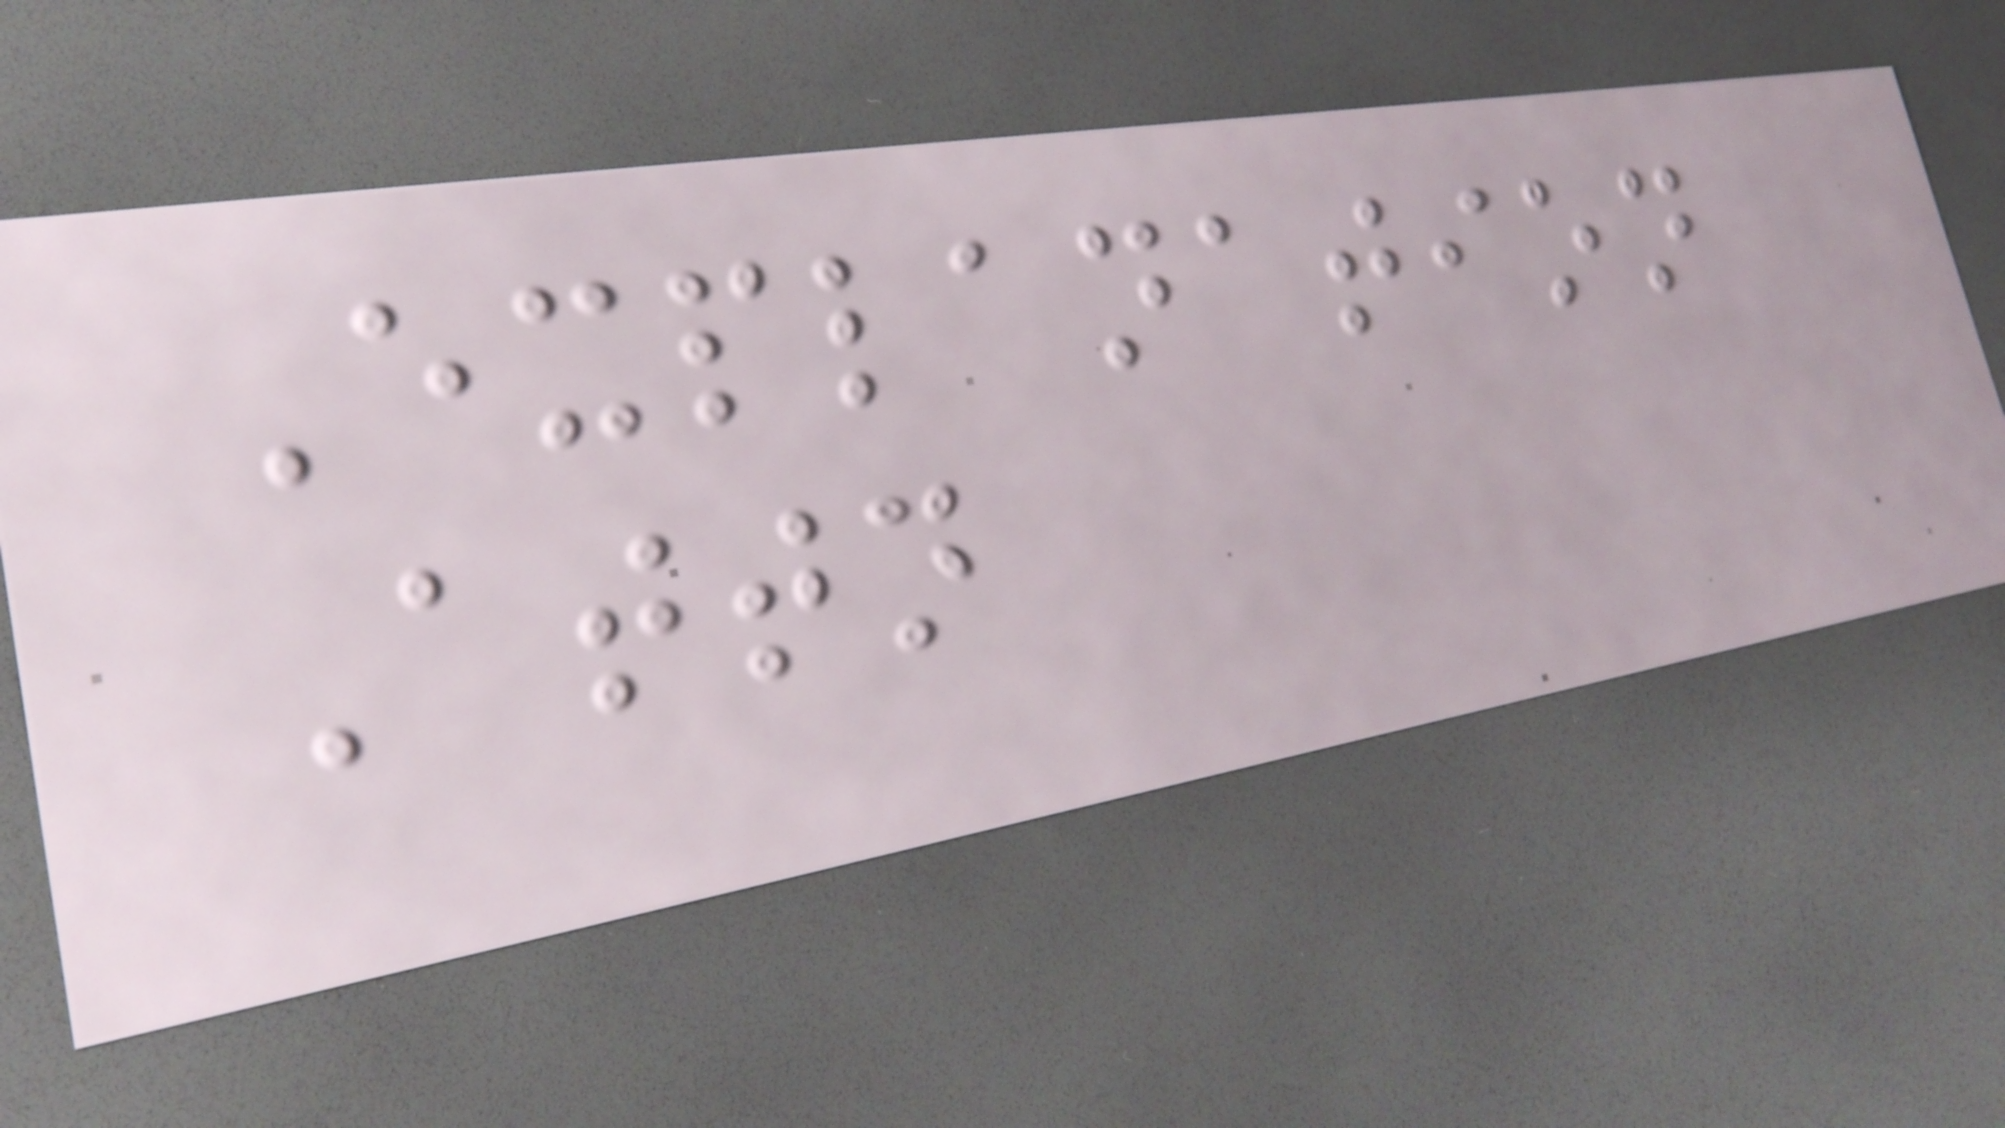Explanation
Attn
